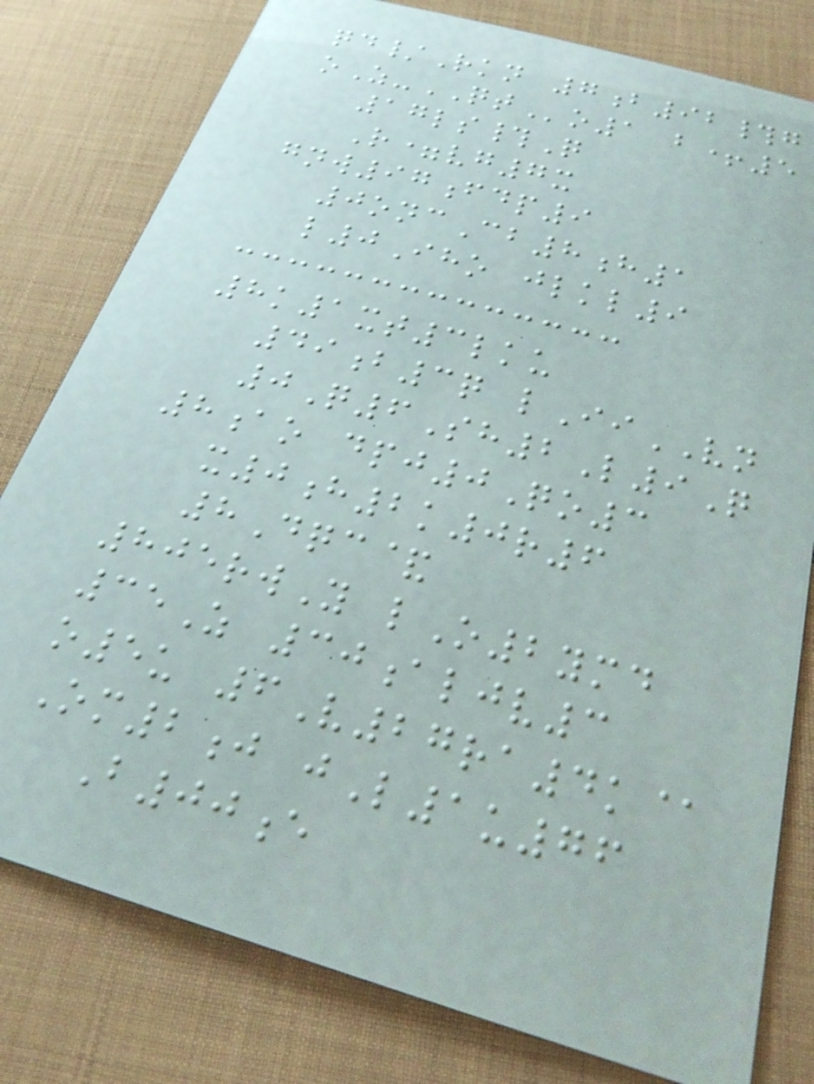qd/Rkn 7b92#g
oZ-QTo1 b+5
17ls#Q
R=vg7x
gnw97fdp9
0oncCb8h1
l0Iho jlkl9
8k1xt3lku
49b3q lIiVN
0Q6Sh2L9Q
8ao dpj0Qo3
x0h2k0r6
8Dqc&
805rwY lO2ymd
35Z 30aljv3
o5u 6V27ra4k@
Om2j jL1u76
B00e
